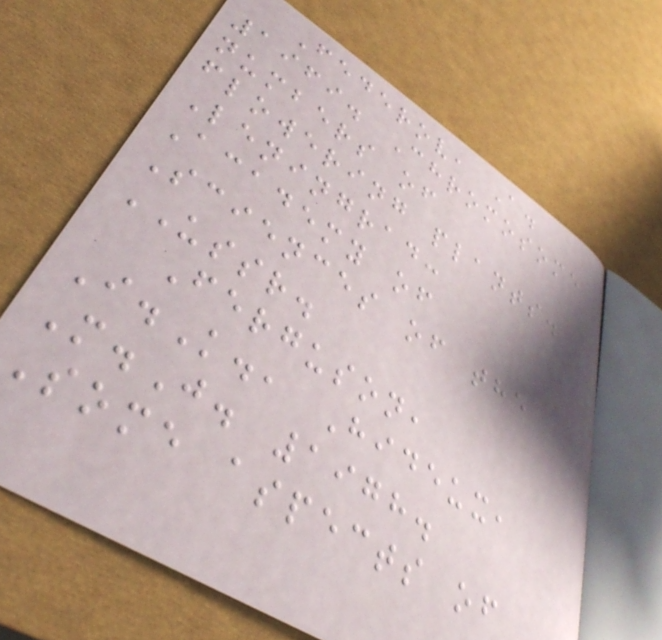Federov, A.
1969. Chromosome
numbers of
flowering plants.
Leningrad:
Academy of
Sciences of the
USSR.
Ferguson,
I.K., Hideux,
M.J. 1978.
Some aspects of
